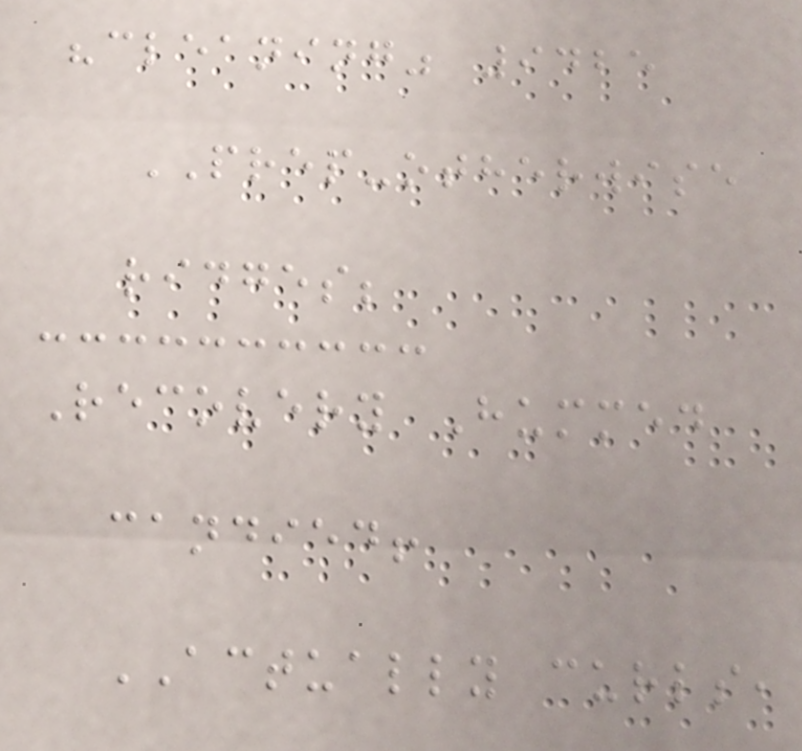"cleaning" 9425
PREP-otherwise
ridges;
Recovery Hummed
candied!
ACTUALLY curls,
